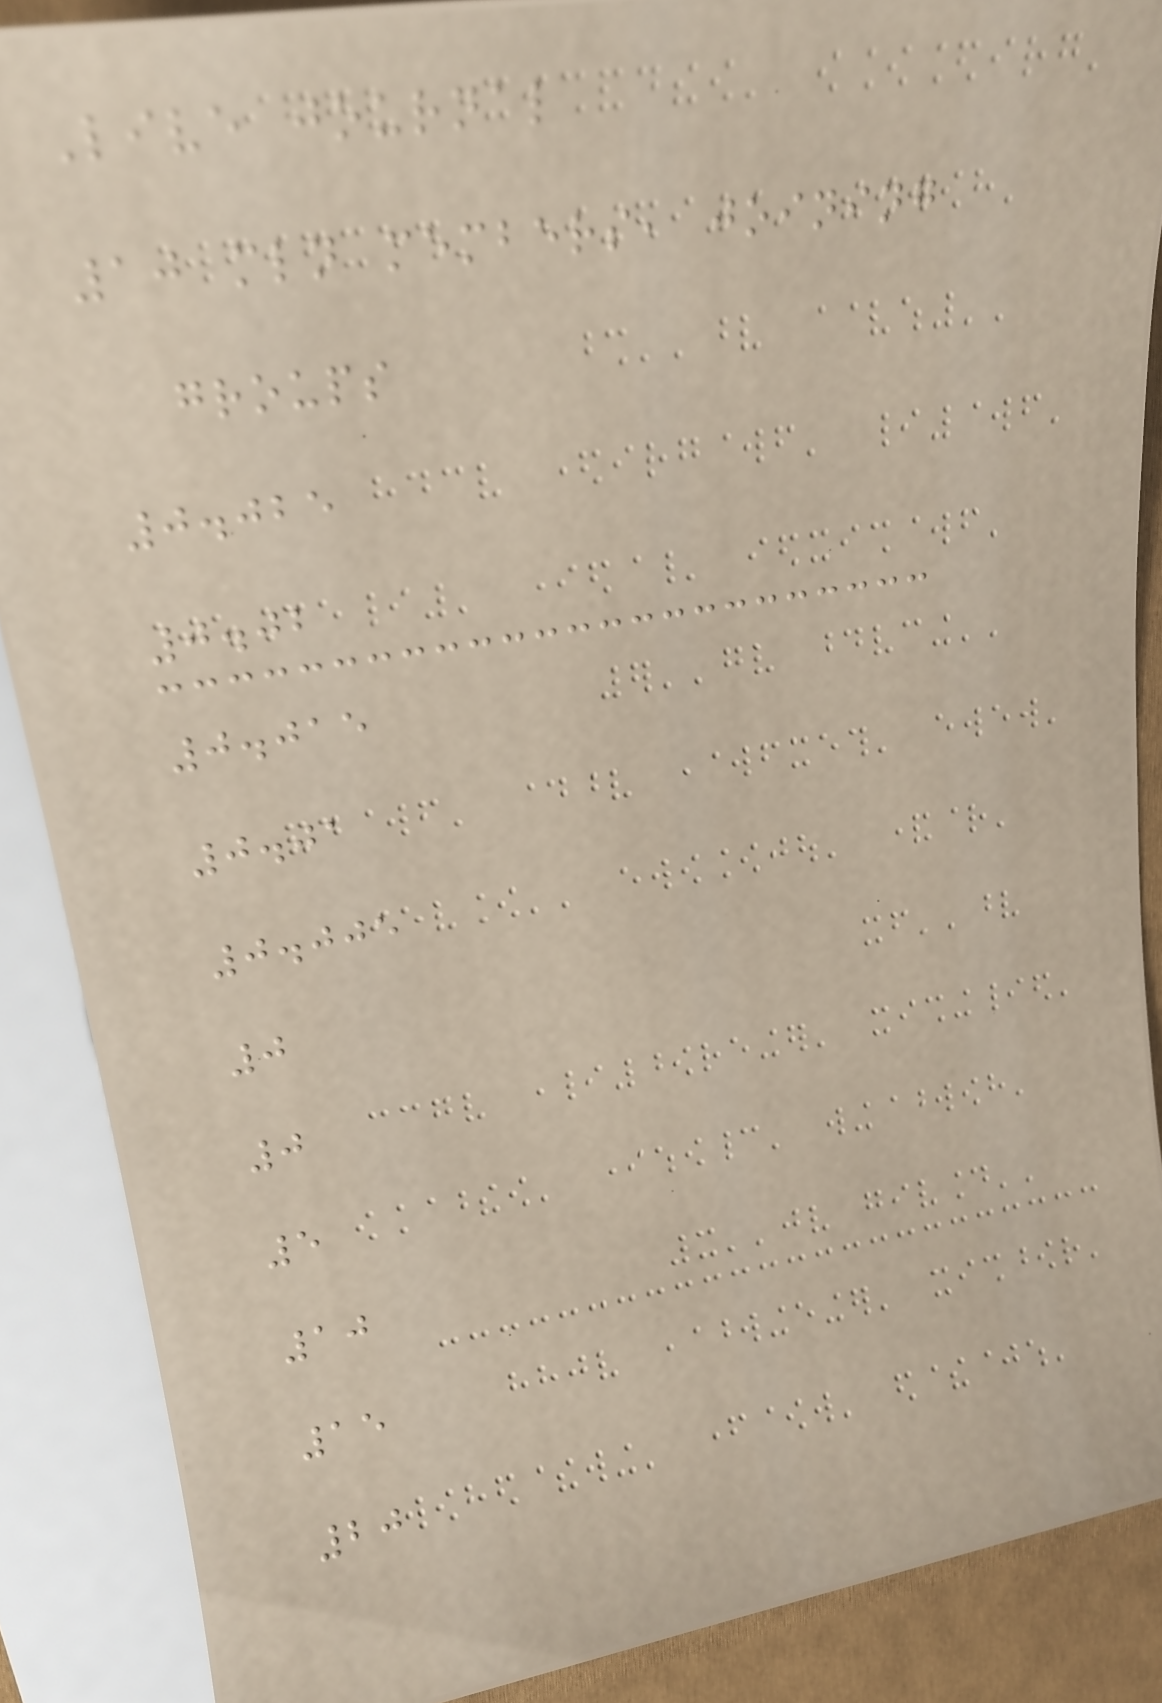Live journal
10 mln members, joining
groups
0.025
0.02
0.015
0.01
0.005
0
0
5
10
15
20
